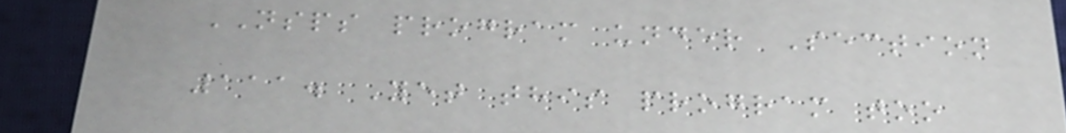NSPS program under Section
111. Yet this program too
